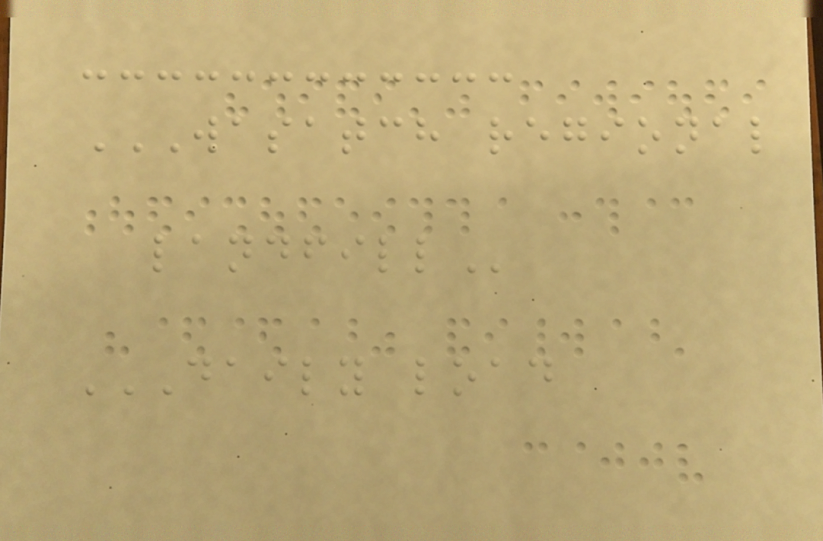WASATCH REGIONAL
LANDFILL
DAILY LOAD
